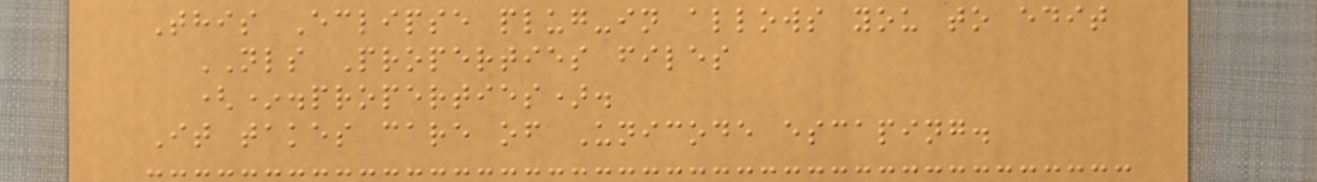This Eclipse plug-in allows you to edit
NLS Properties files
(*.properties).
It takes care of Unicode escaping.
